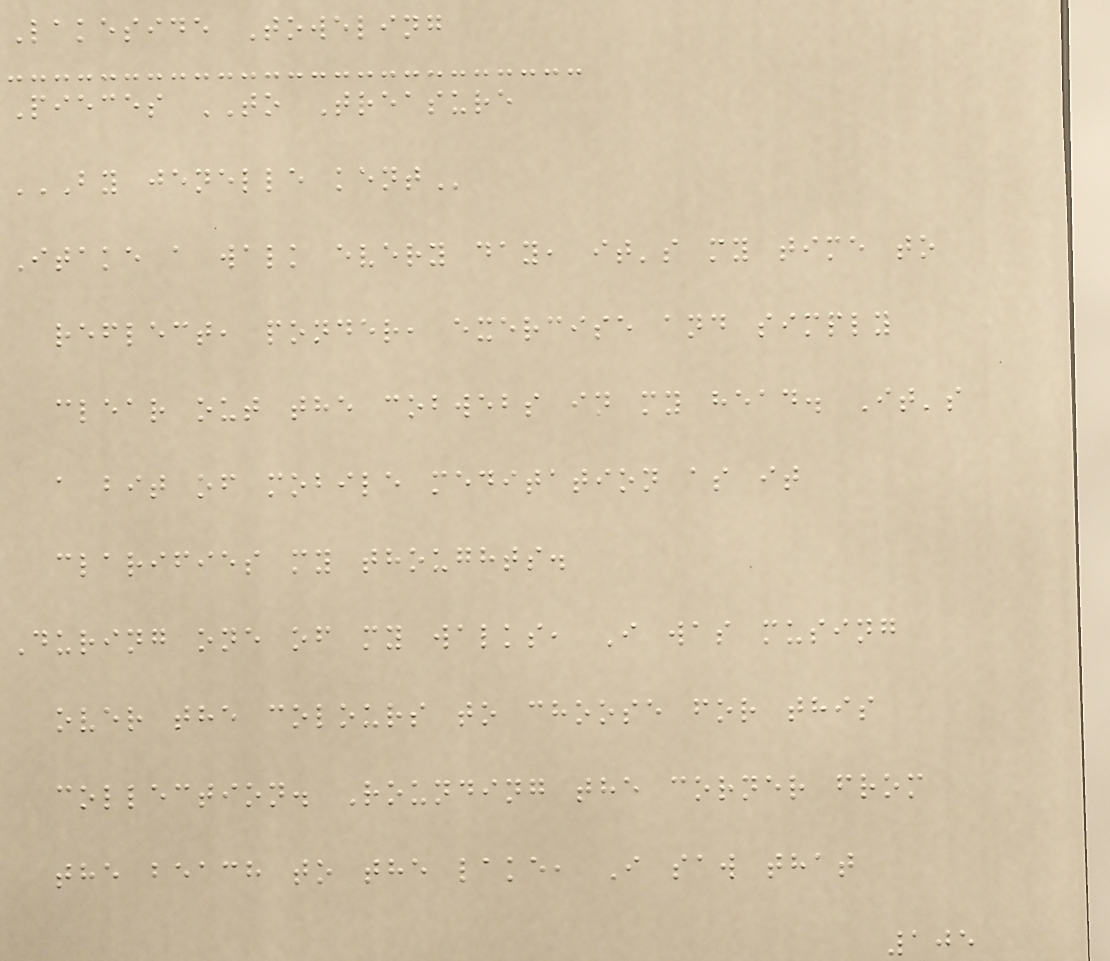Lakeside Toweling
Pieces TO Treasure
BY JENELLE KENT
Itake a walk every day, it's my time to
reflect, ponder, exercise and simply
clear out the cobwebs in my head. It's
a bit of mobile meditation as it
clarifies my thoughts.
During one of my walks, I was musing
over the colours to choose for this
collection. Rounding the corner from
the beach to the lake, I saw that
105
